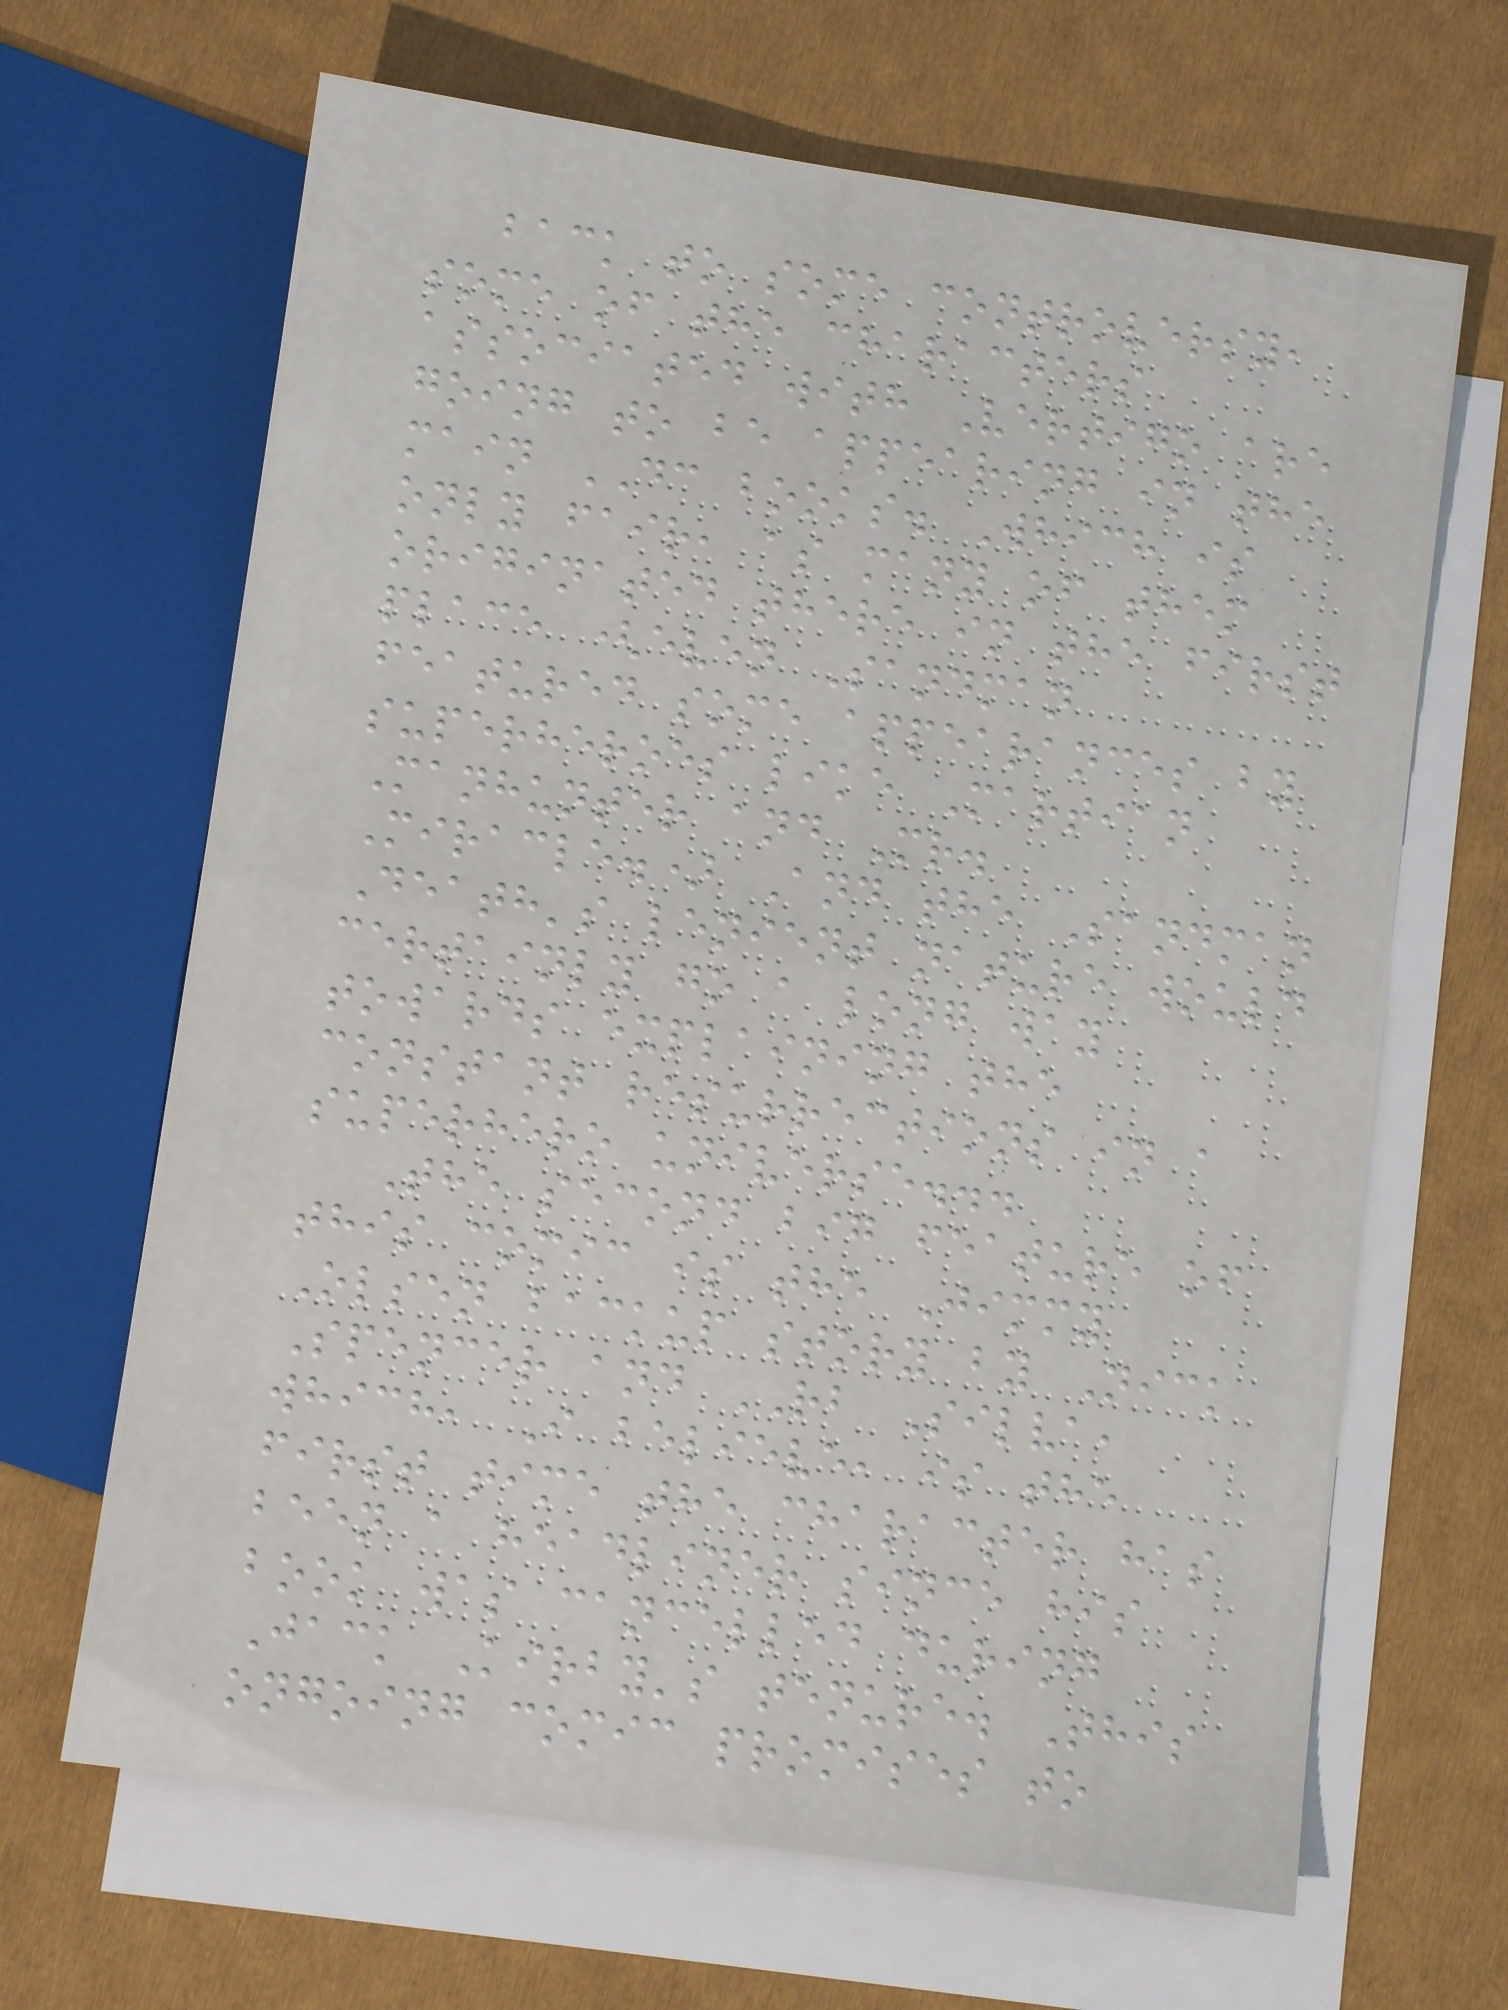back to some controversy,
some of the characters
associated with Vertigo are
going to be appearing in the
main DC books. Which is
only fair, as many of them
originated there in the first
place (even Sandman
featured some appearances by
superheroes like Martian
Manhunter and Mr.
Miracle.) And the Sandman
Death's lenient nature would
certainly go a long way
towards explaining the
constant resurrections in a
superhero universe...
The second big feature of
this comic is the Jimmy
Olsen backup story by Nick
Spencer and RB Silva,
which, I believe, is the
first time the character has
been a headliner since his
book was cancelled during
Jack Kirby's tenure. This
ongoing comic promises to
